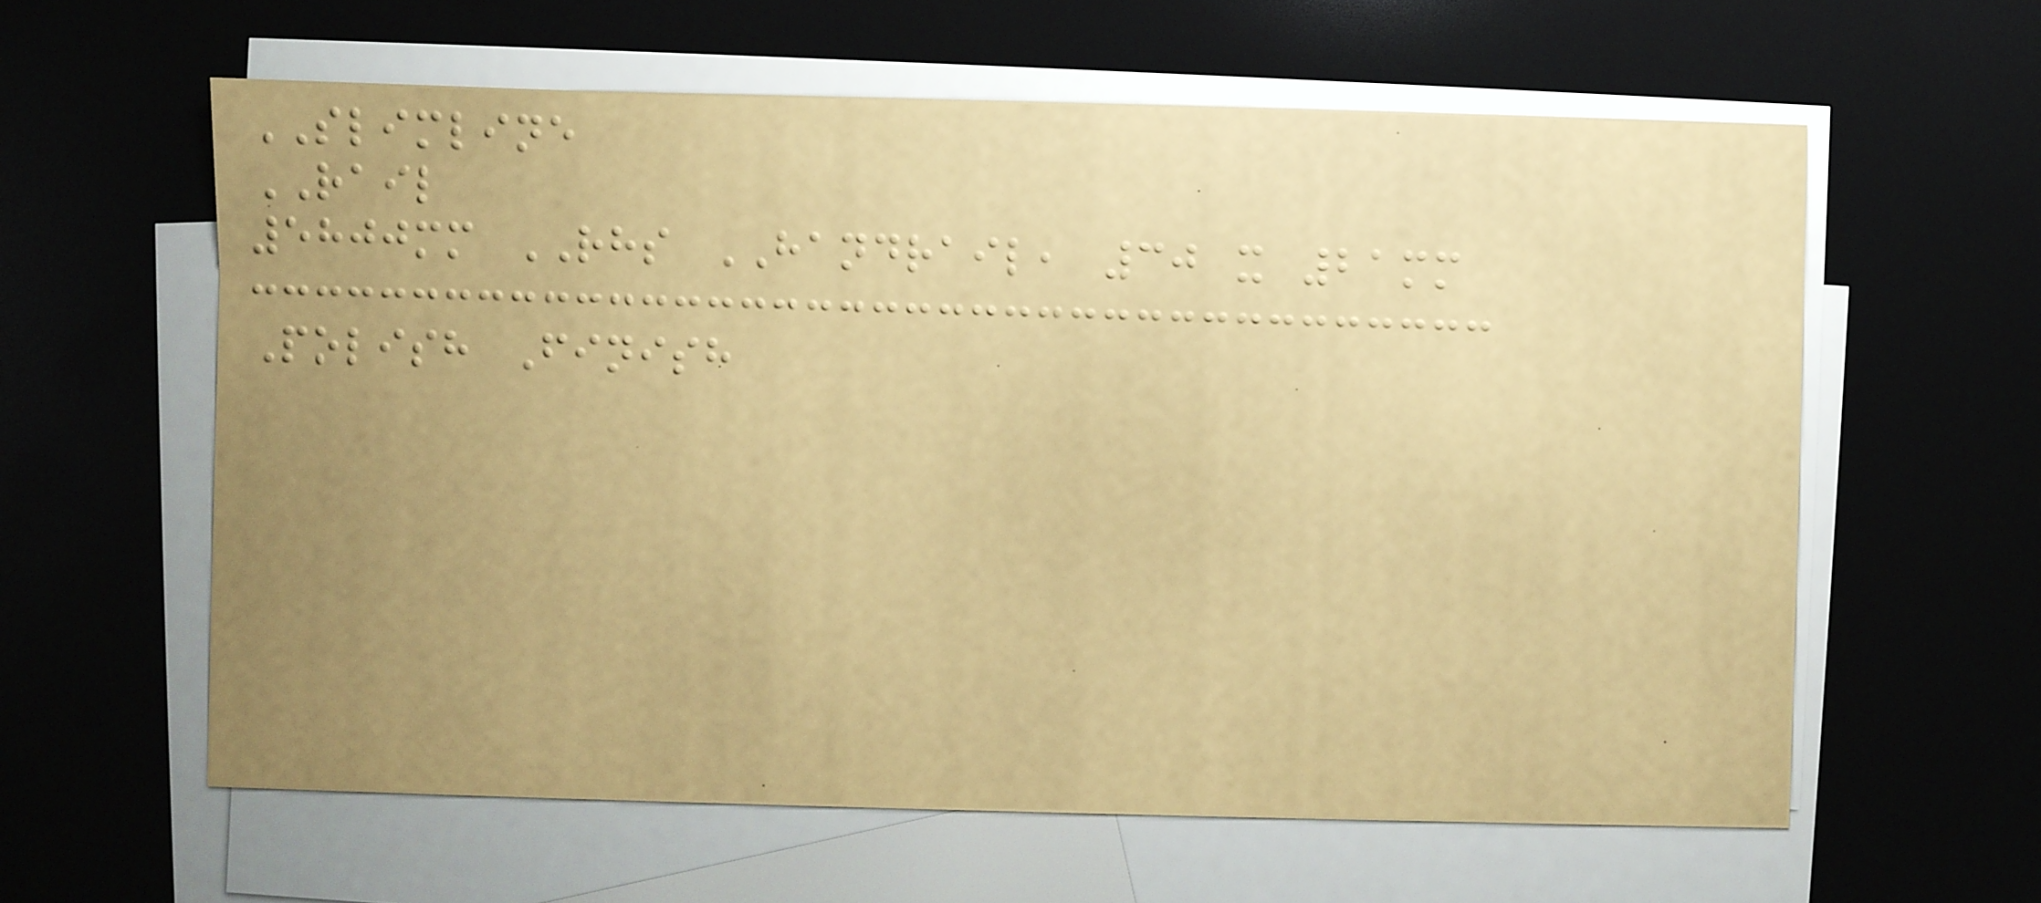SLIMLINE
RAIL
5800mm RHS HANDRAIL, 30 x 21mm
Polish Finish
